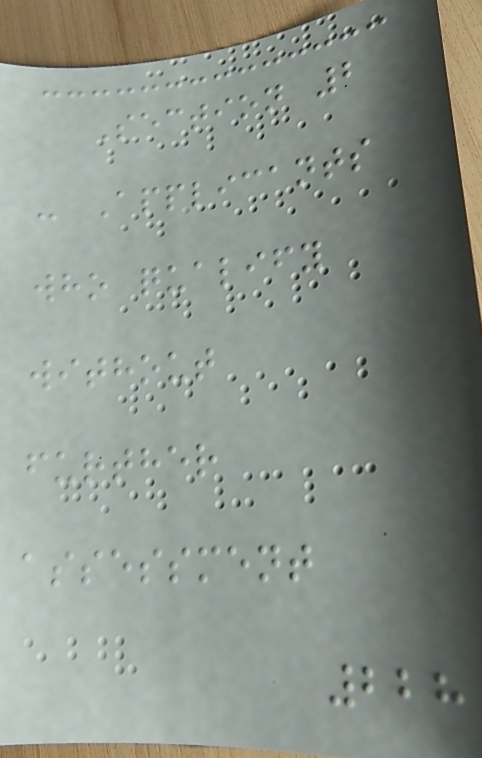Section 2
- Applicants
who qualify
without
further
assessment
228
